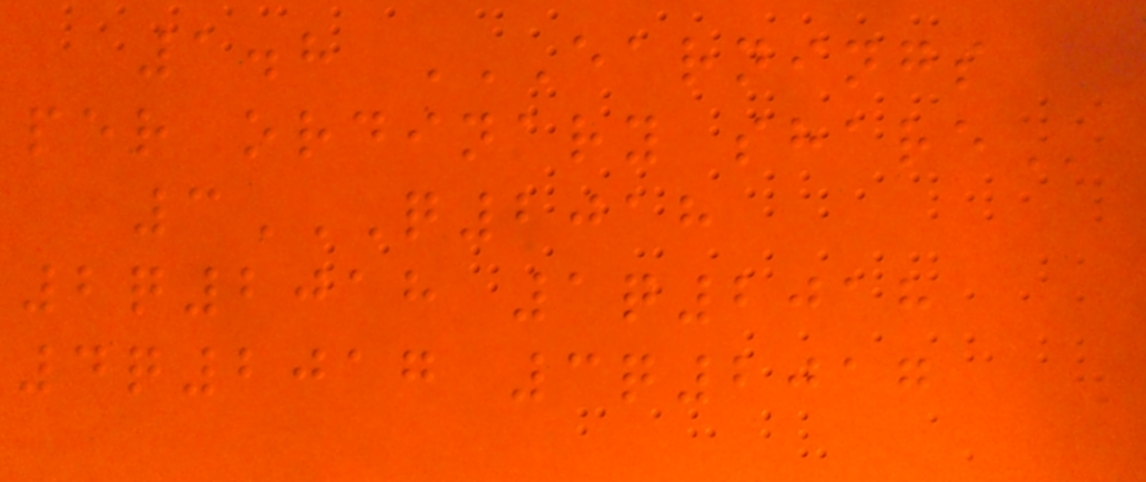1.8 EARNINGS
PER ORDINARY SHARE
3Q2018
2Q2018 1Q2018
4Q2017 3Q2017
